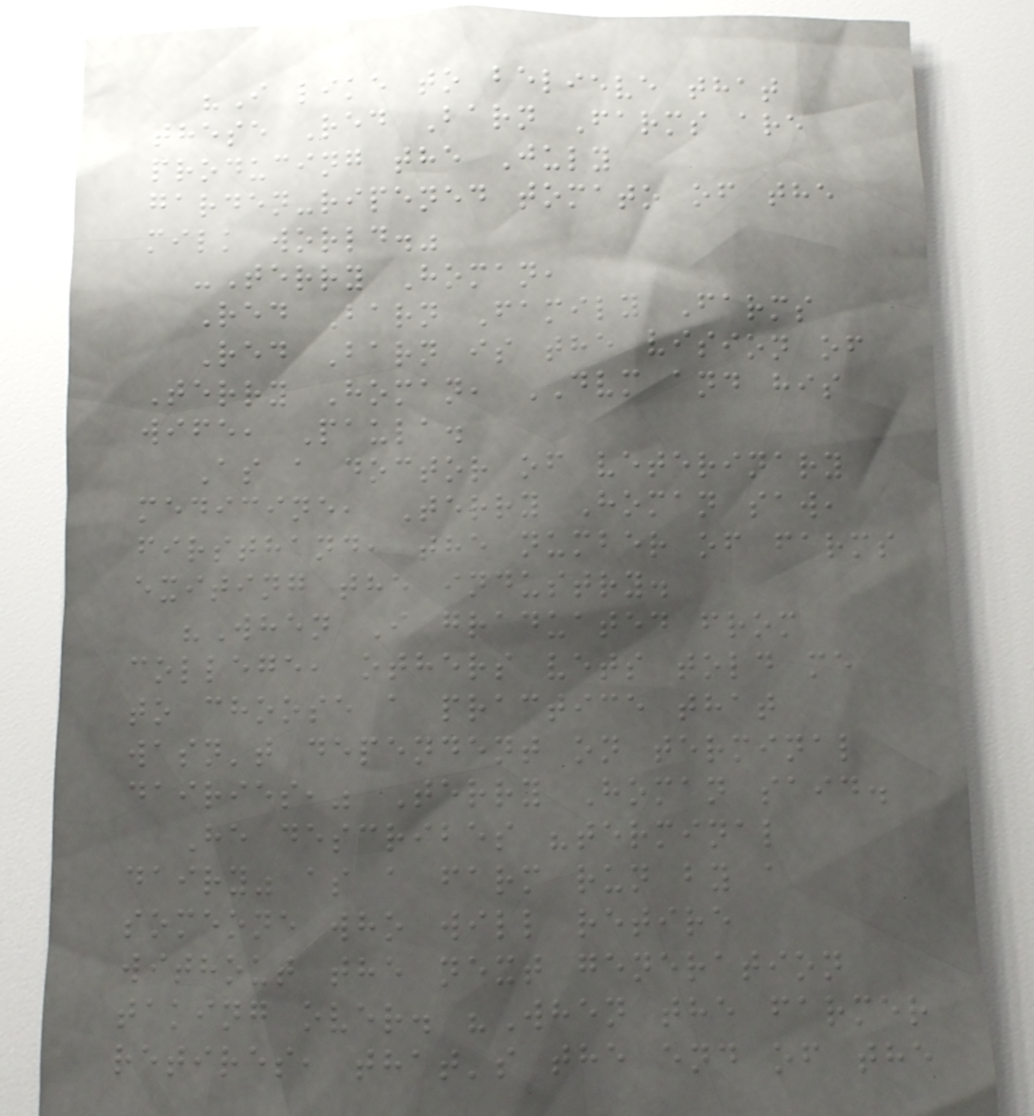"I like to believe that
these Red Barn Farms are
producing the July
garden-ripened tomato of the
milk world."
-Terry Homan,
Red Barn Family Farms
Red Barn is the vision of
Terry Homan, DVM and his
wife, Paula.
As a doctor of veterinary
medicine, Terry Homan saw,
firsthand, the number of farms
exiting the industry.
"When I graduated from
college, others vets told me
to choose a practice that
wasn't dependent on terminal
dairies," Terry Homan said.
He describes "terminal
dairy" as a farm run by a
someone who will retire
without the next generation
taking over. "When the farmer
retires, that's the end of the
